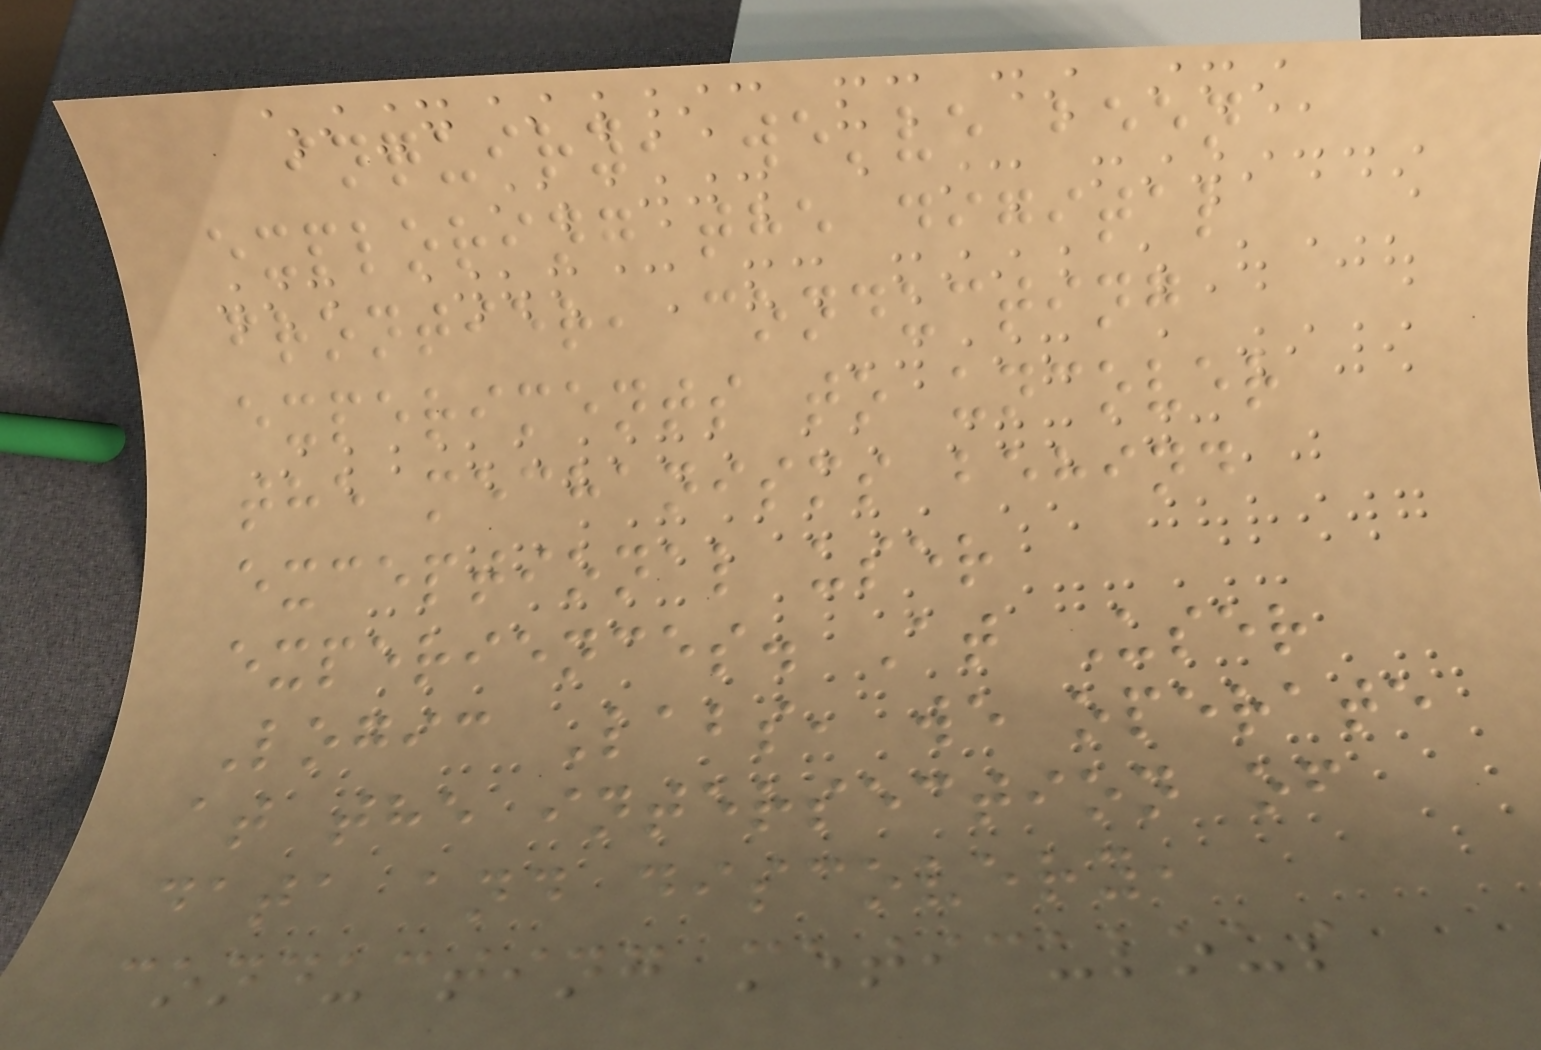inquiry, we've been
exploring the digital
frontier, conducting
experiments to uncover
the mechanisms behind
exceptional user
experiences. At User
Logic Labs, we operate
at the intersection of
data and discovery,
conducting meticulous
